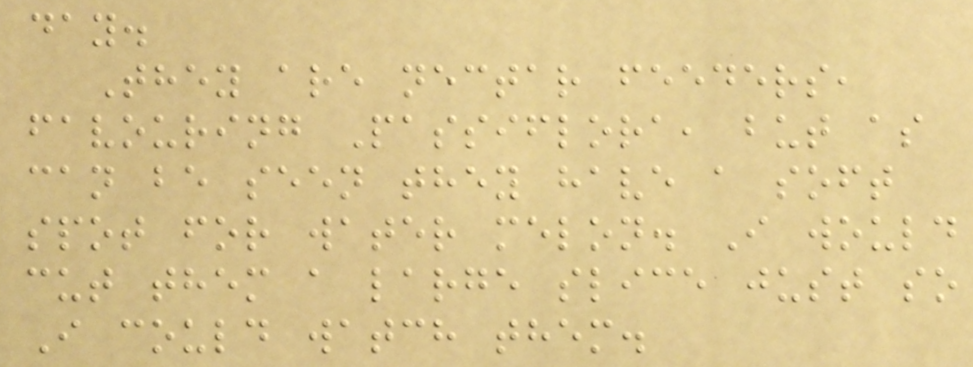day.
They are nectar feeders,
favouring Passiflora, but as
can be seen they have a soft
spot for water melon. I would
cut them a large slice just so
I could watch them.
